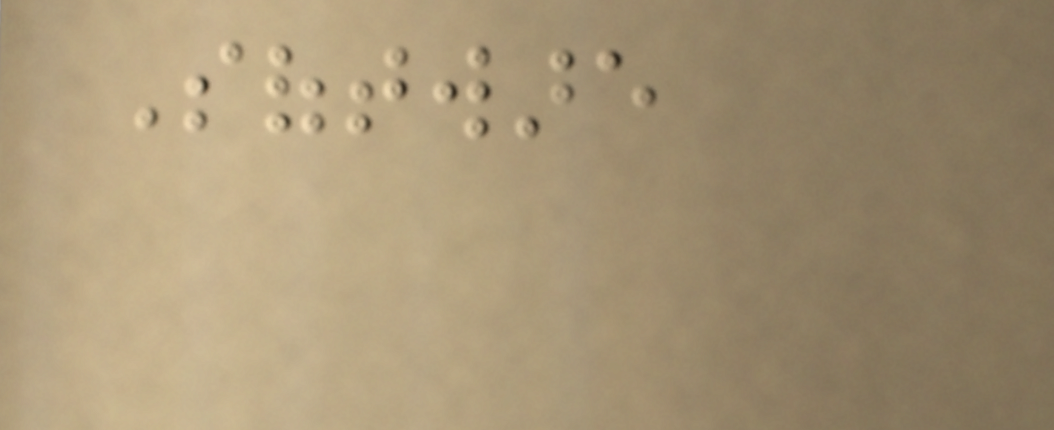Software
